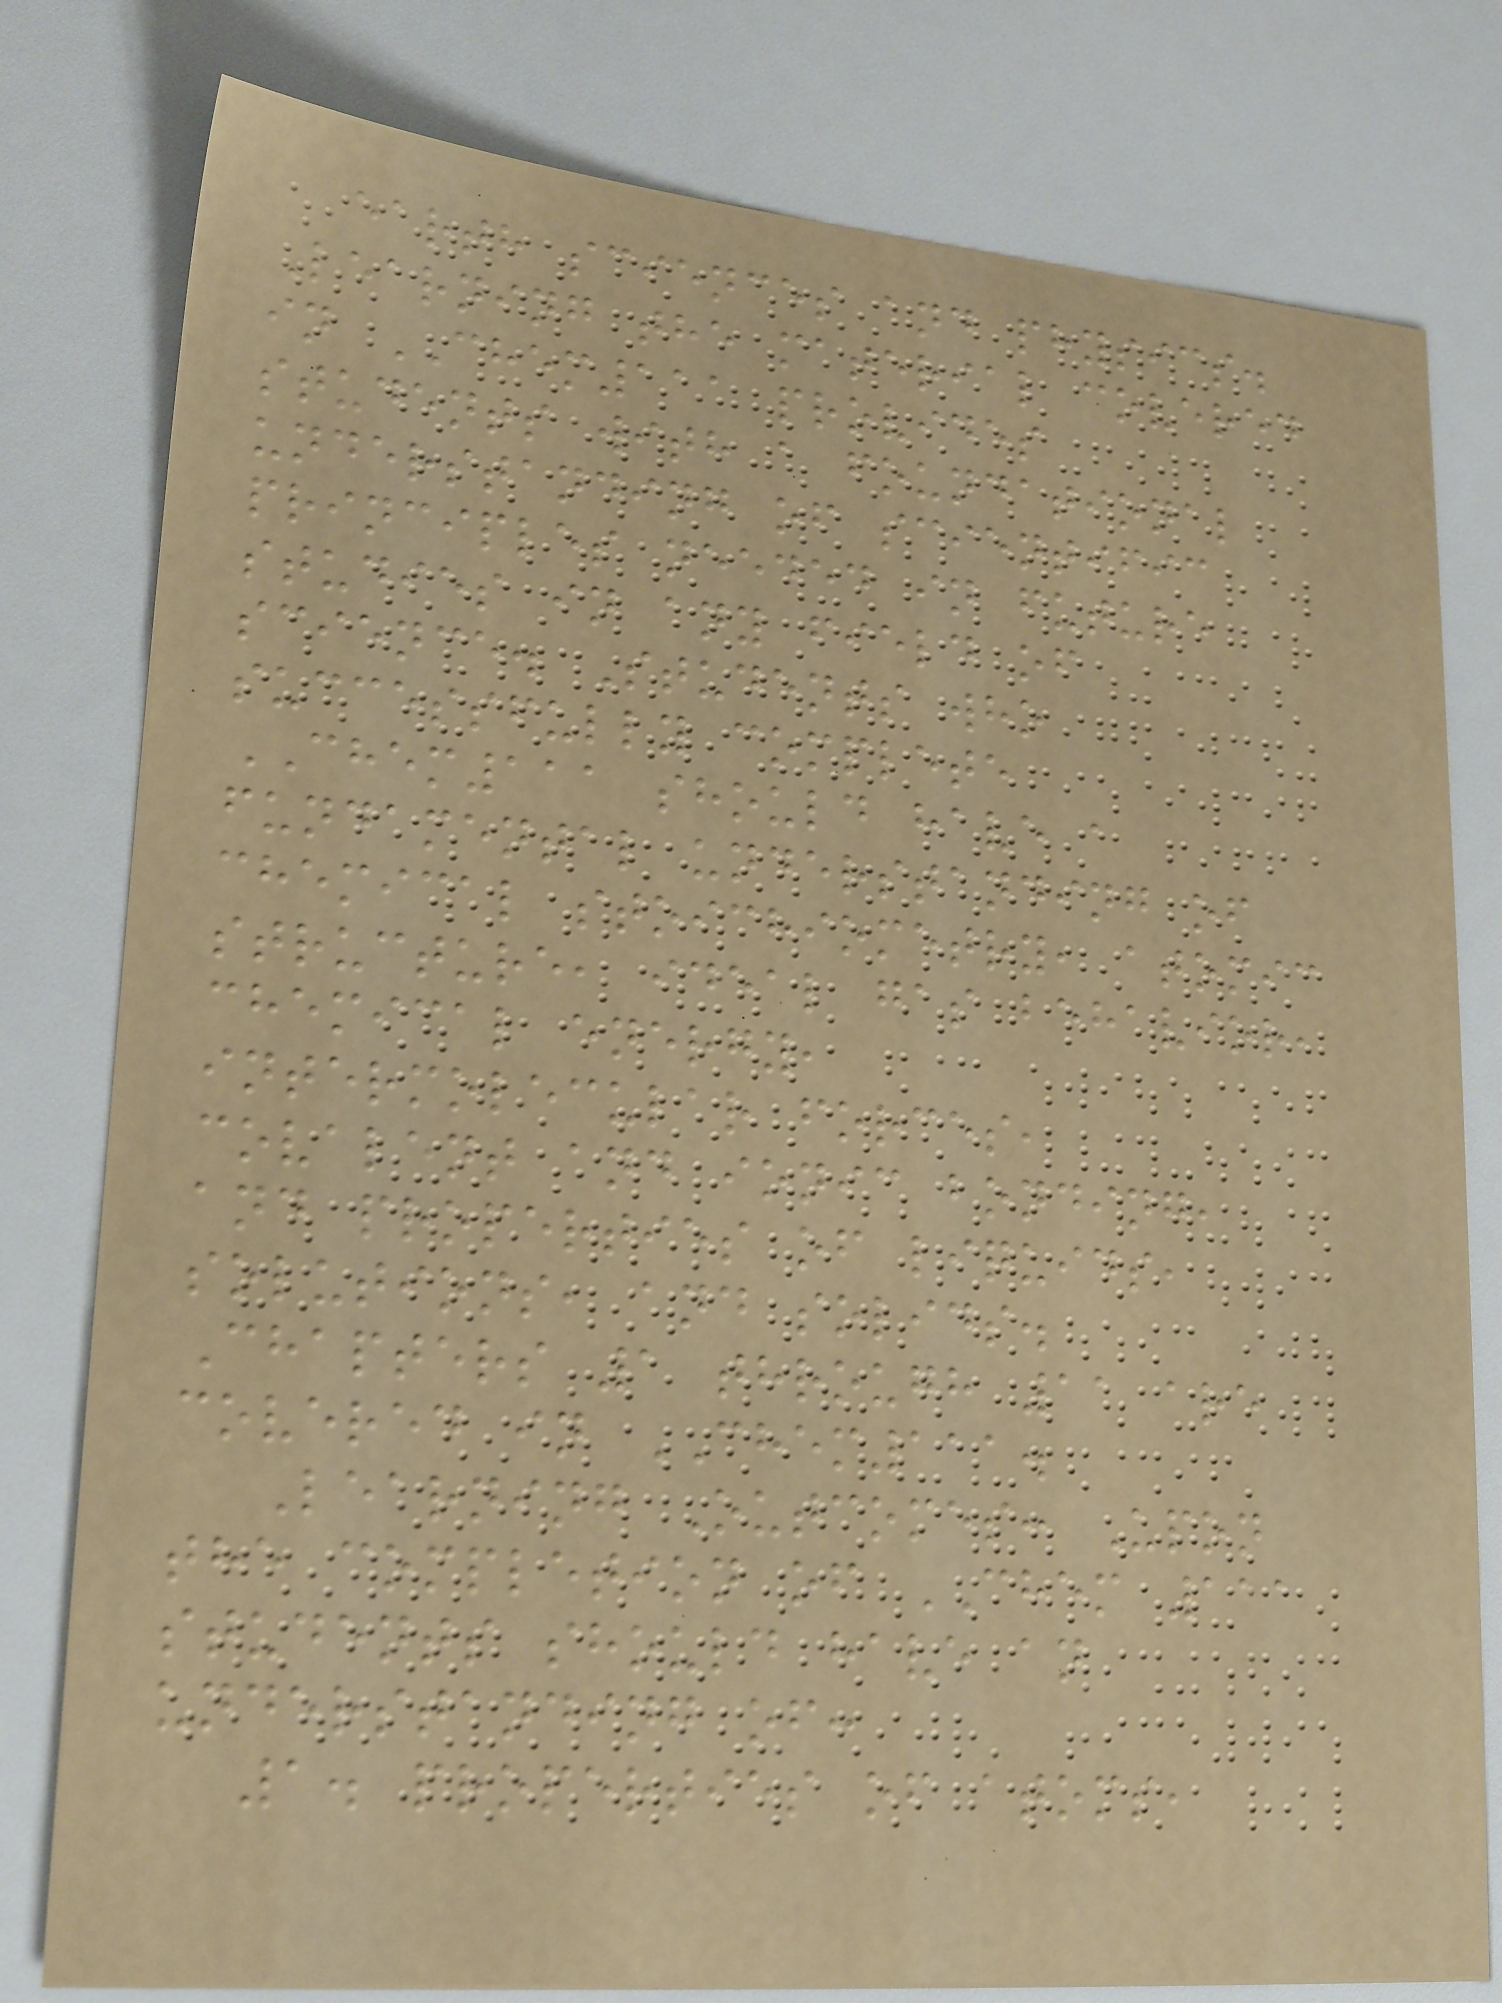earth sciences and physics.
Learning the material covered
in CHEM111 provides
students with a foundational
understanding of scientific
principles needed in future
studies in any field of
science. Students who
successfully complete
CHEM111 should have a
fundamental understanding of
chemical stoichiometry, atomic
structure, ideal gas behavior,
chemical energy,
intermolecular forces,
covalent and ionic bonding,
and properties of liquids,
solutions, and solids.
Chapters 1 through 11 are
covered in CHEM111.
Learning Outcomes: Upon
the completion of CHEM 111
students should have an
understanding of:
1. properties of atoms,
